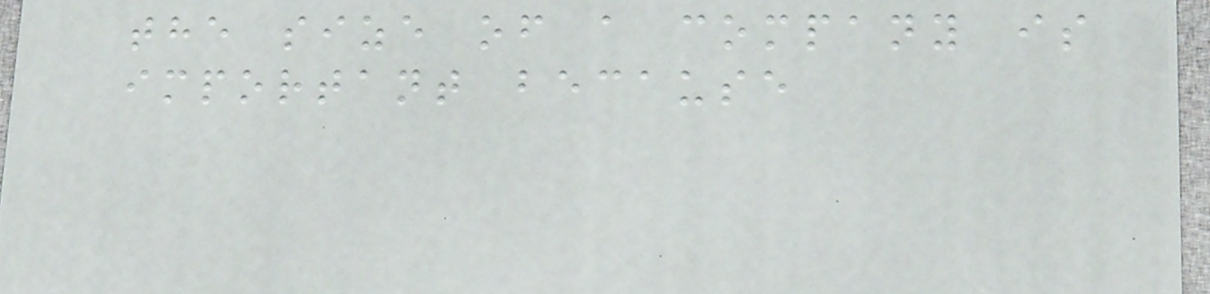the size of a company is
important because
